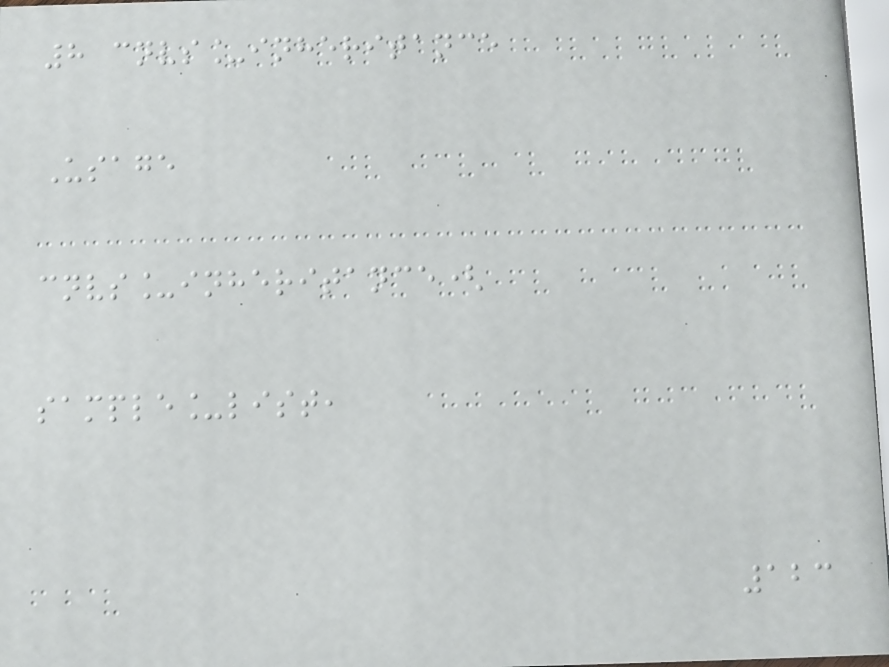8 cnvs_inheritance
Usage
cnvs_inheritance(
sample_list,
123
